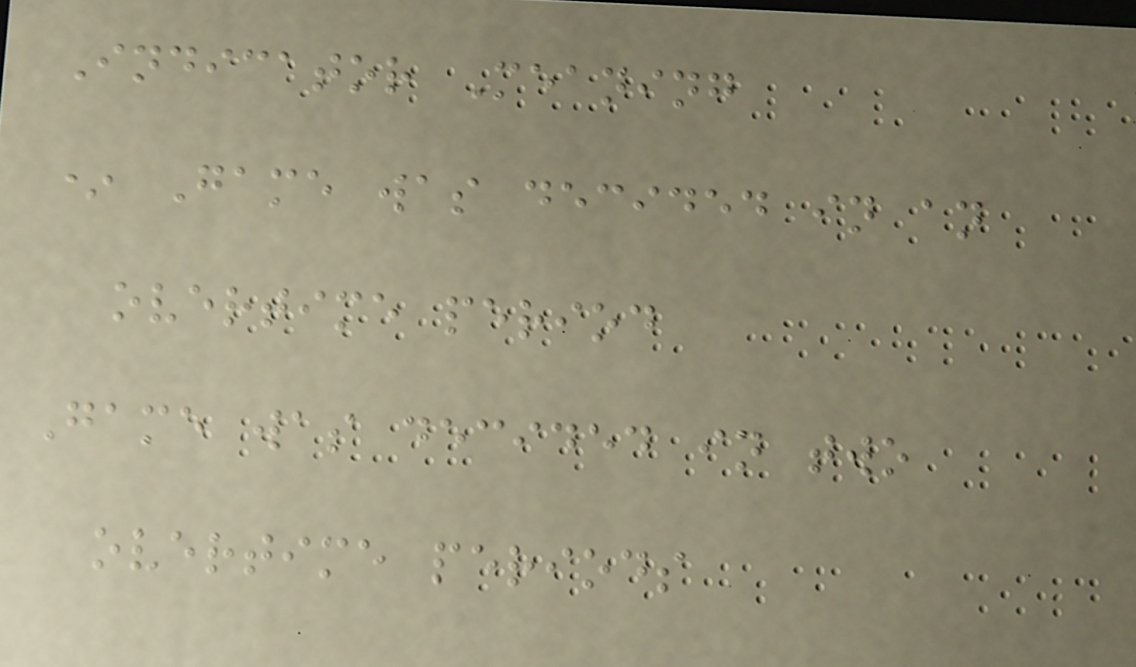Indicator Meaning
* Game was decided in an
overtime period
Game was decided in two
overtime periods
